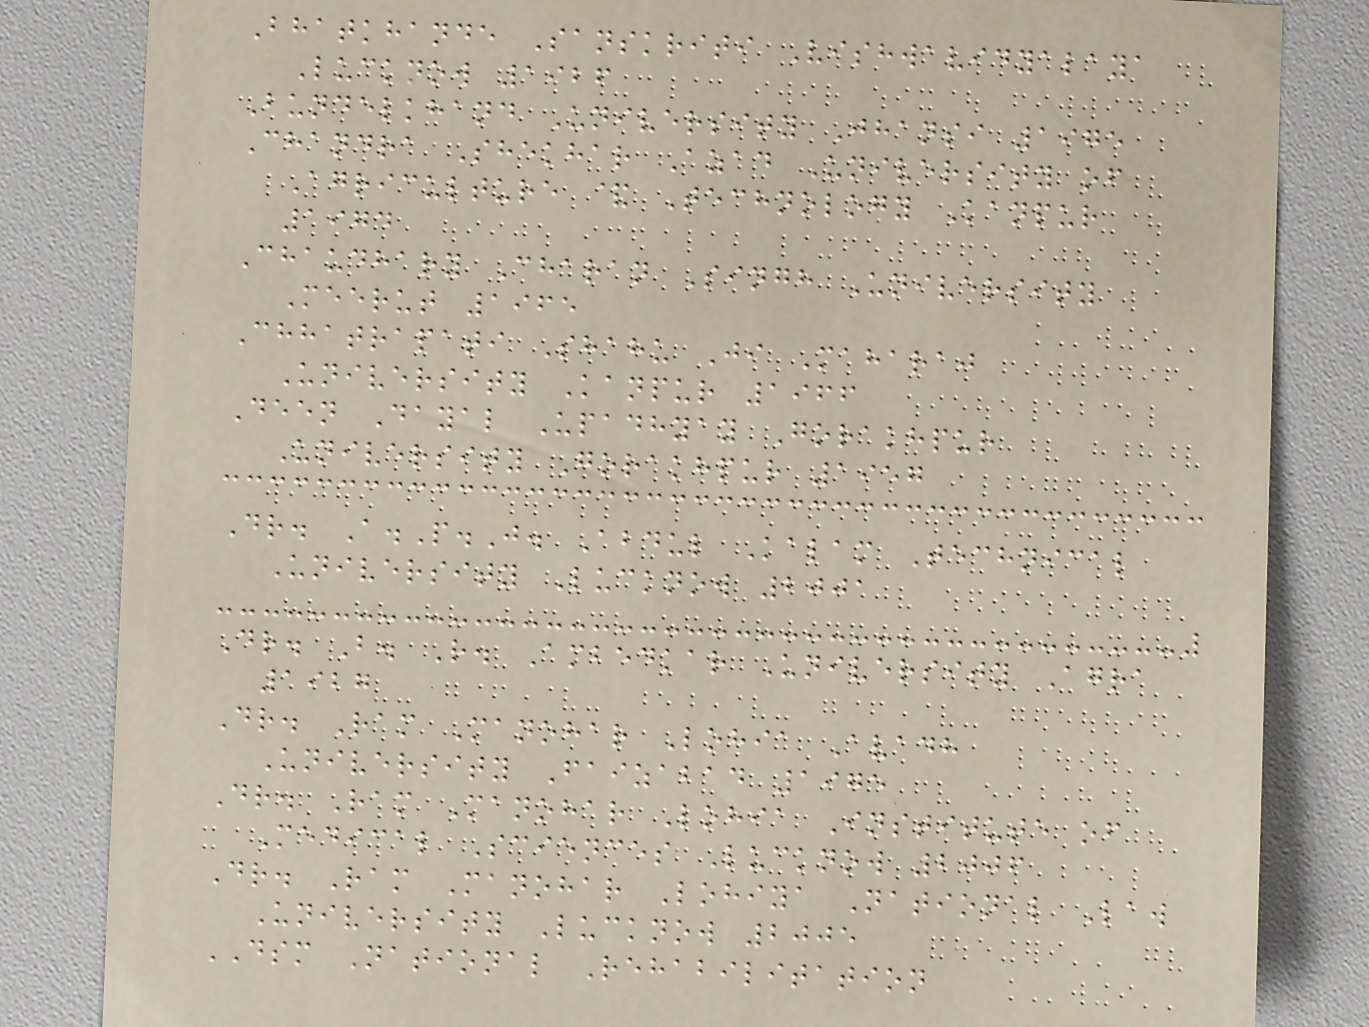Bhatkhande Sanskriti Vishwavidyalaya
Lucknow 1926
Bundelkhand University Jhansi 1975
Chandra Shekhar Azad University of
Agriculture & Technology Kanpur
1974
Chaudhary Charan Singh University
Meerut 1965
Chhatrapati Shahu Ji Maharaj
University Kanpur 1966
Deen Dayal Upadhyay Gorakhpur
University Gorakhpur 1957
Dr. A.P.J. Abdul Kalam Technical
University Lucknow 2001
Dr. B. R. Ambedkar University Agra
1927
Dr. Ram Manohar Lohia Avadh
University Faizabad 1975
Dr. Ram Manohar Lohia Institute of
Medical Sciences Lucknow 2006
Dr. Ram Manohar Lohiya National Law
University Lucknow 2005
DSM National Rehabilitation
